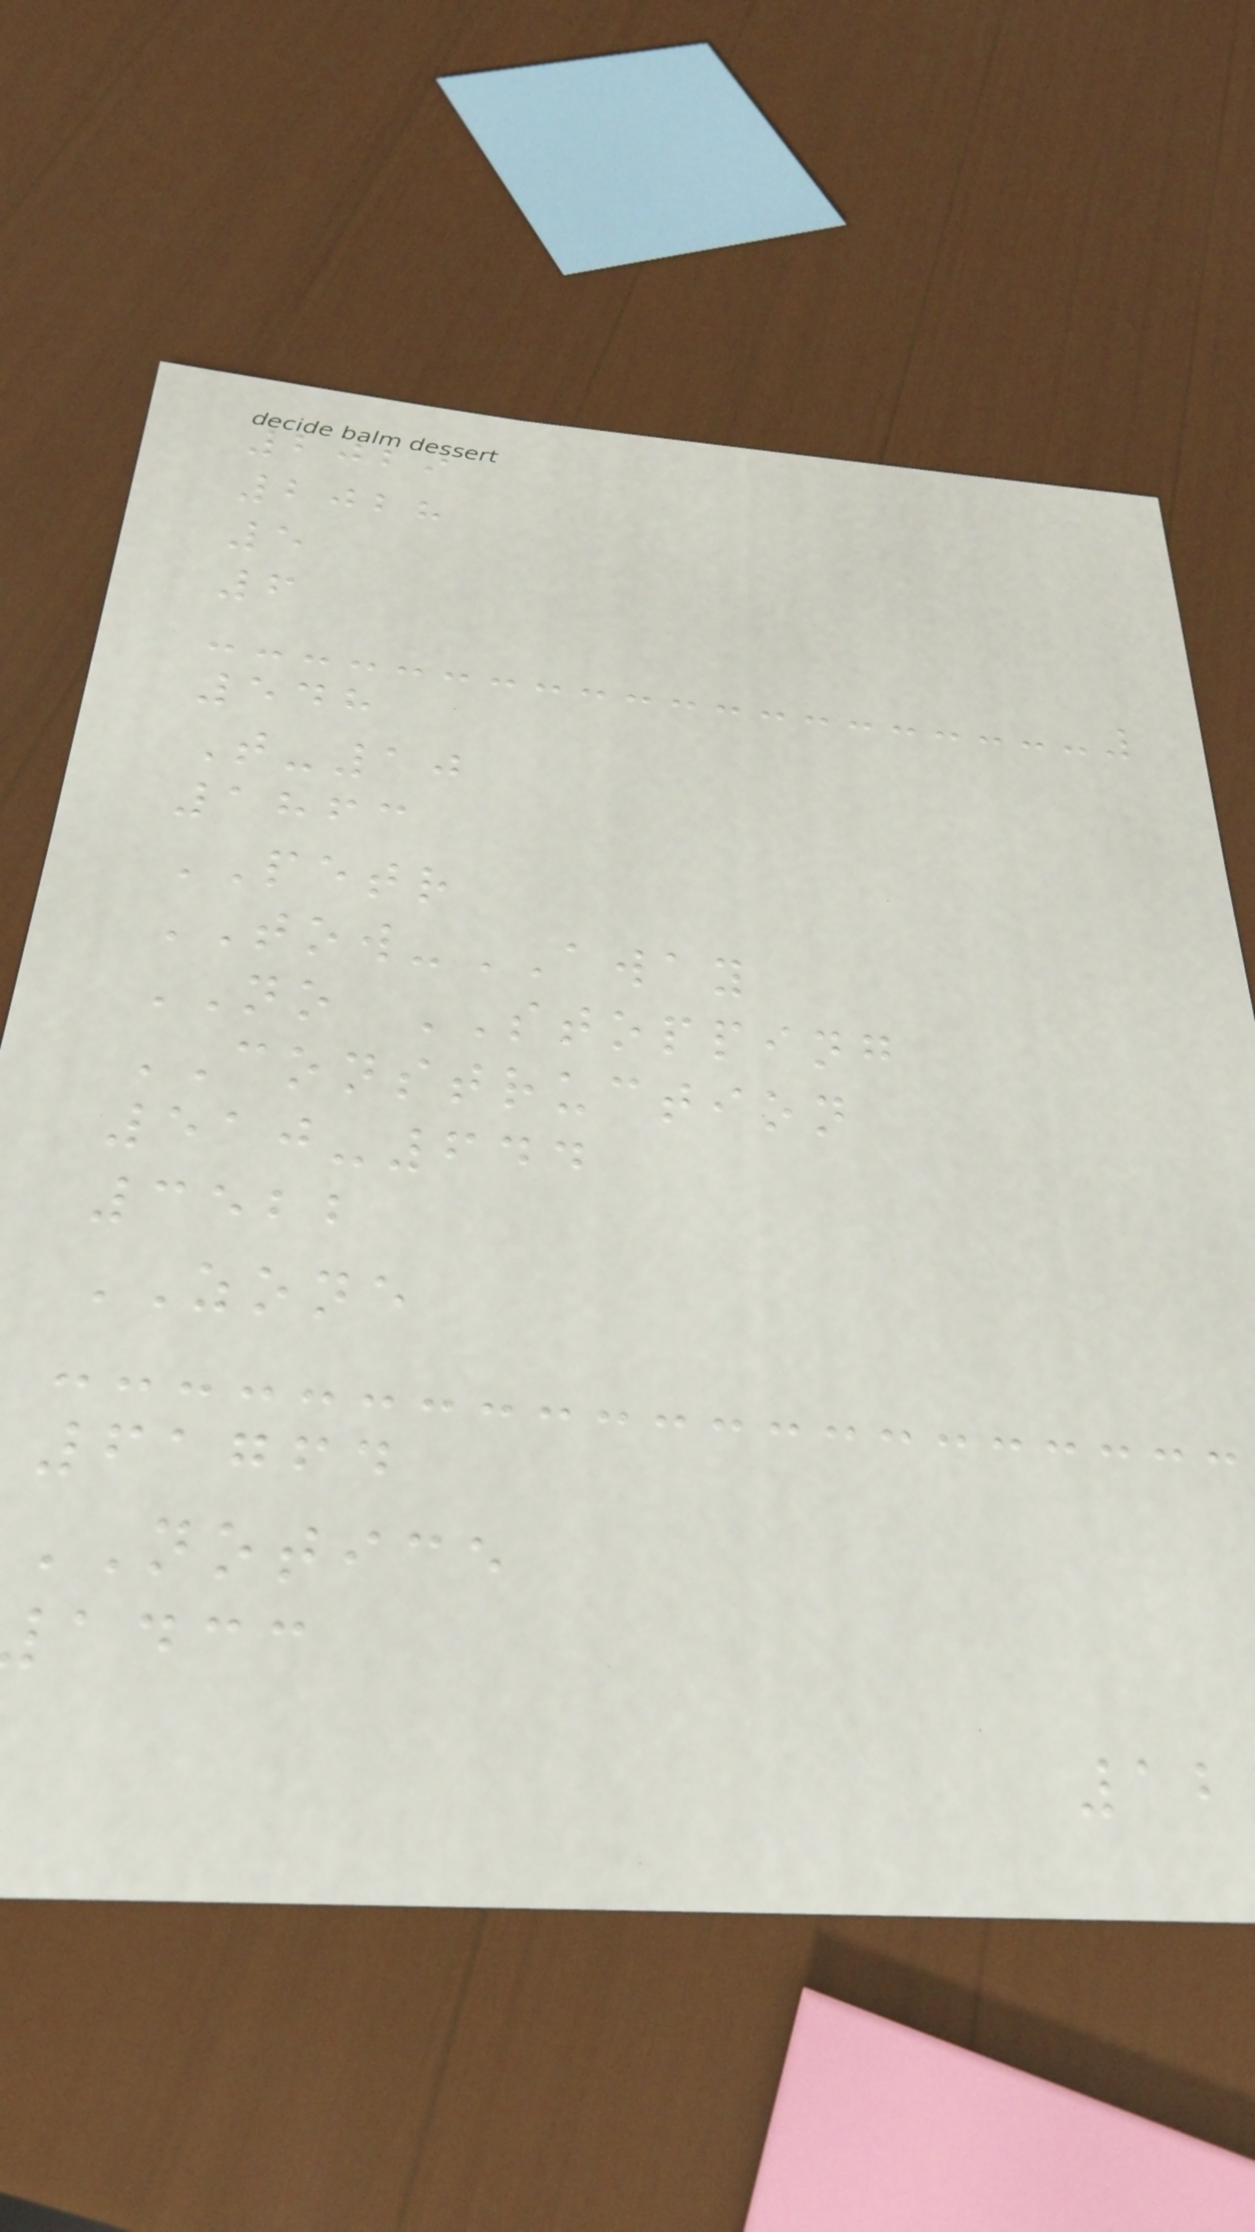2029
2028
5
6
548
T-10
1863
PETR
TOW-AWAY
NO STOPPING
CONSTRUCTION
510-644
3522
ZONE
61764
NOTICE
adcc
